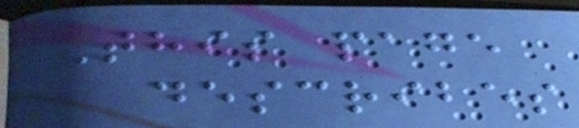This page
describes
